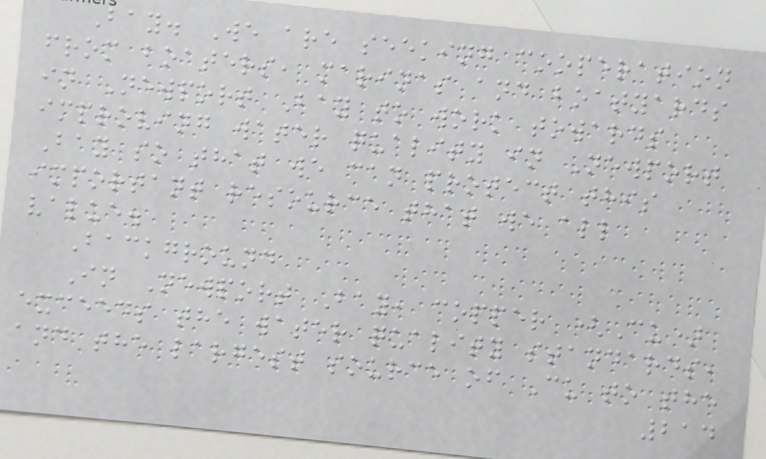Bay. We are seeking cooperation
from boaters, marinas and boatyards
in Newport Bay to work towards
improving water quality in Newport
Bay so that we can protect this
important resource that we all
value.
Background
In Newport Bay, copper (Cu)
exceeds the water quality standards,
and the largest source of Cu to the
214
